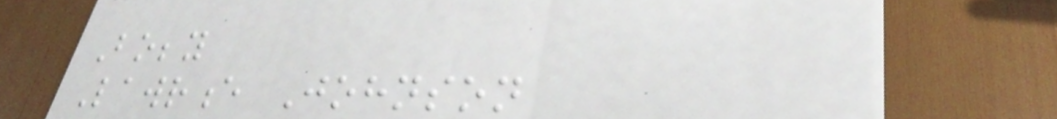Bobby
Lawrence Johnson
